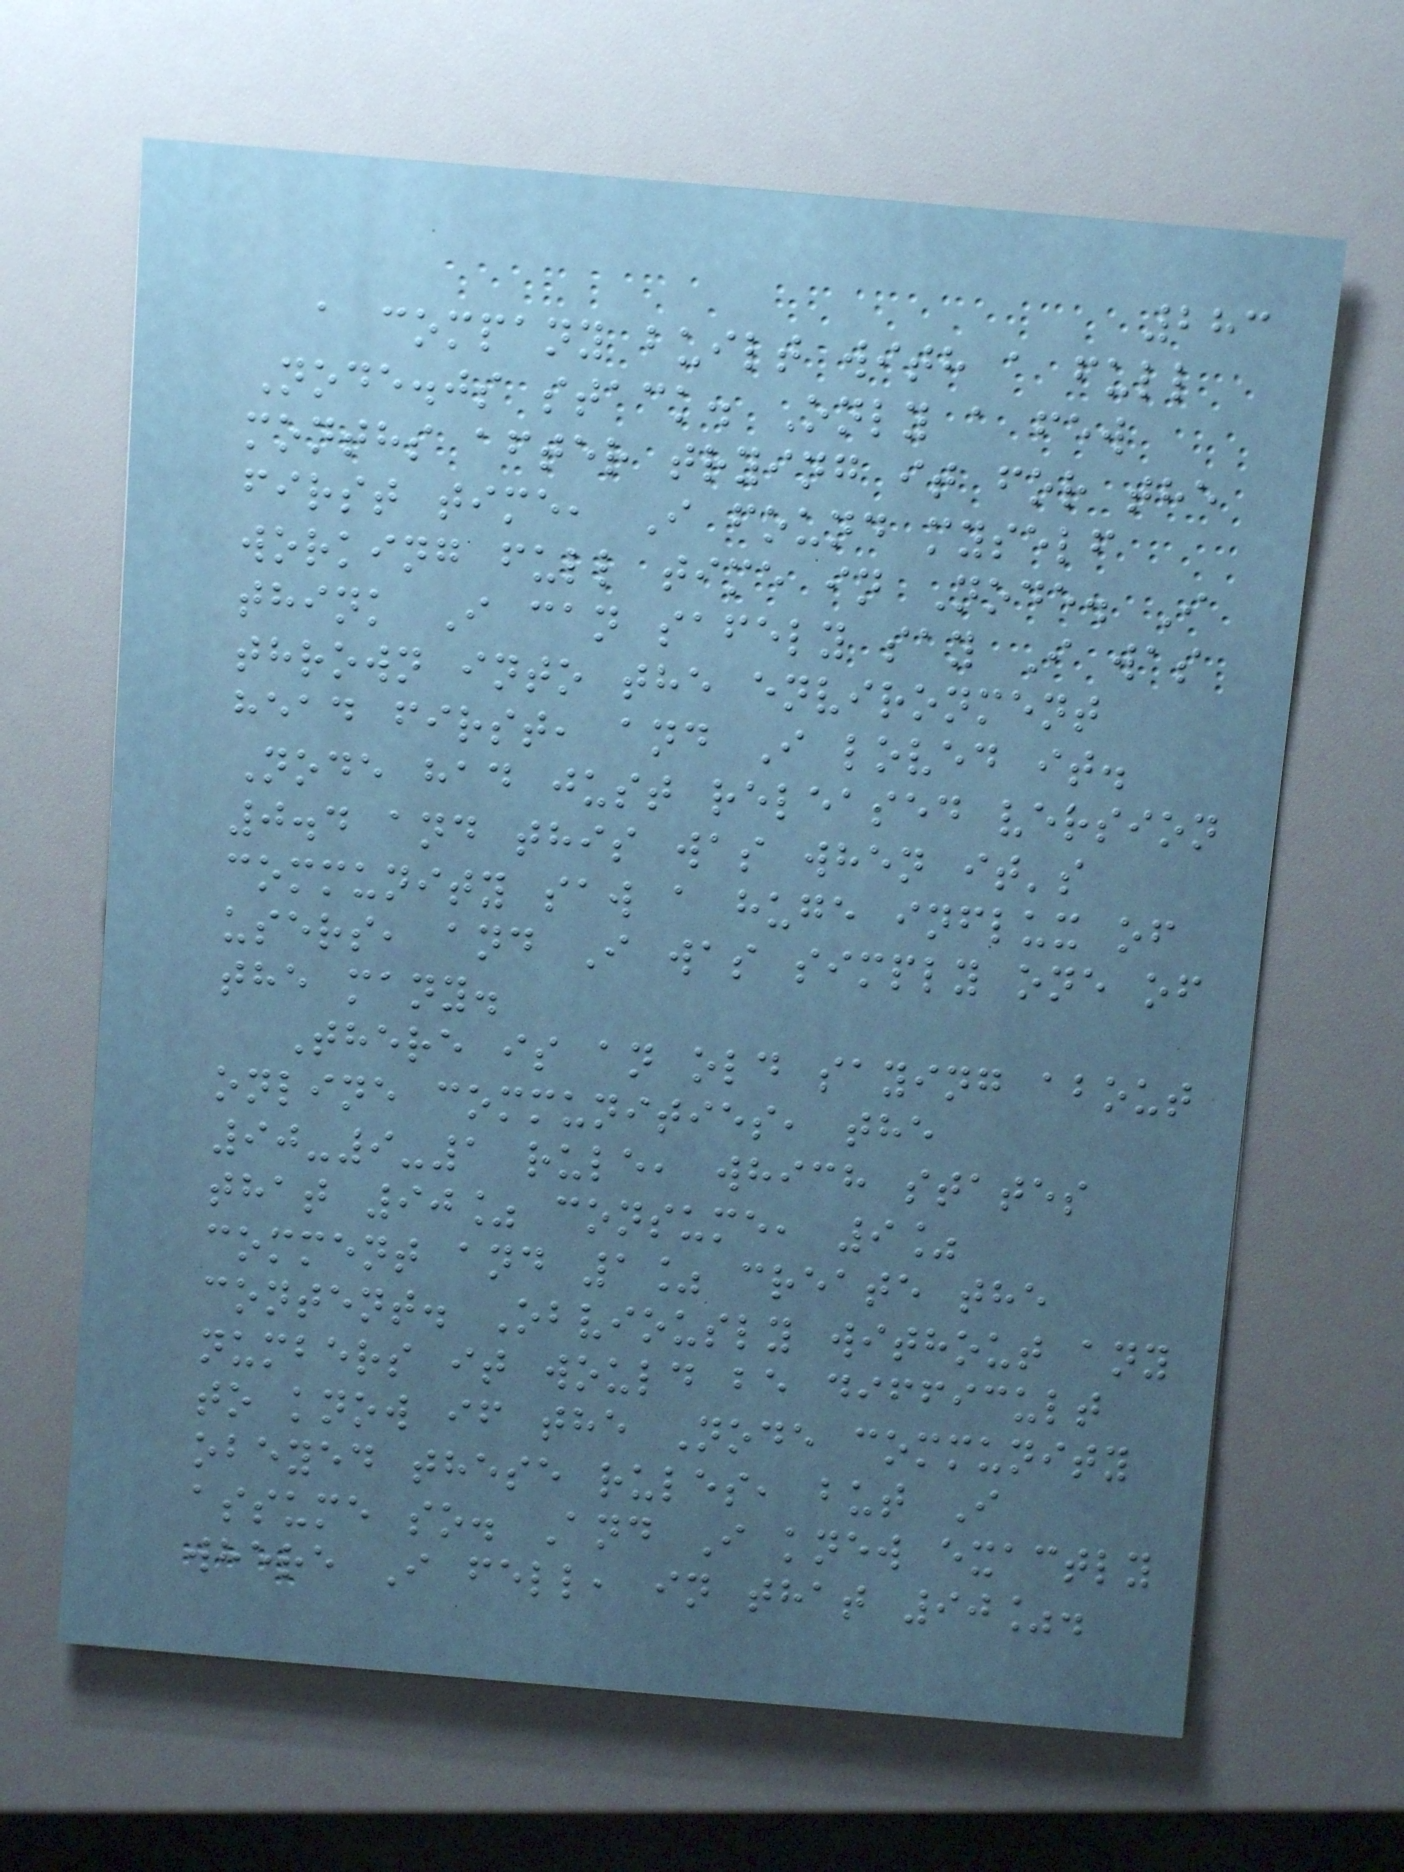283
a company built with a full
Node.js stack. Only a few
months after trying it for the
first time, I found myself
working full time in Node. I
think I can safely say I was
thrown into the environment
head first, and I loved it.
Node had just released version
0.4 and this was when it's
community saw a huge influx of
users, and I was simply one of
the many.
There is an old saying about
online communities, the
90-9-1 rule, which states
that 90% consume, 9%
comment and 1% create the
content. Obviously without any
numbers it would be difficult
to know if the Node community
obeyed these rules, but I
assume so. And I knew exactly
where I fell, in that 90%.
